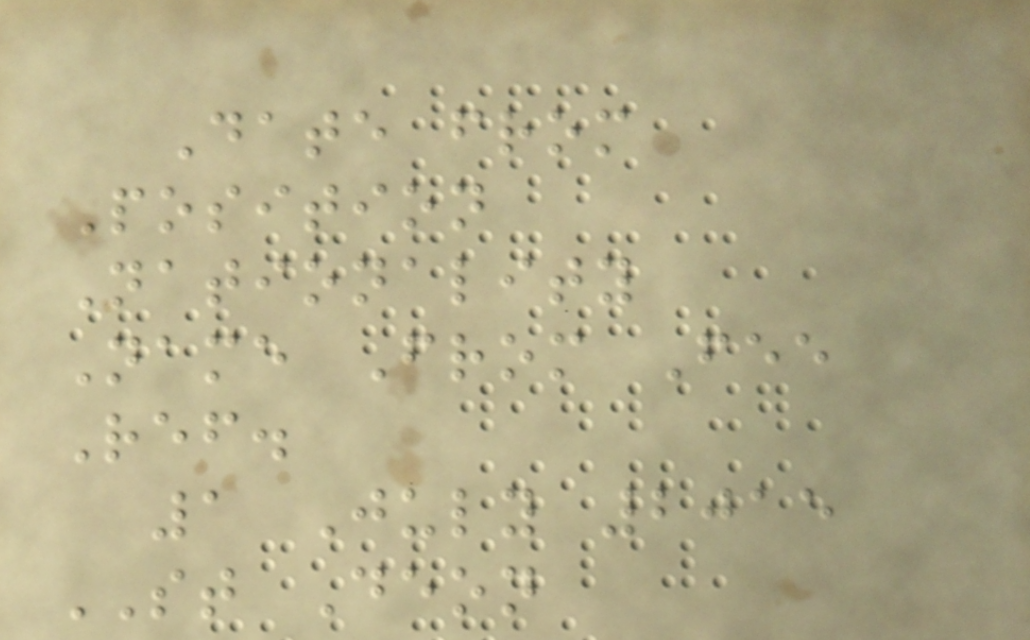Date from
Position
Nationality
Name From Fee
Ref.
1 July 2015
ST Deon
